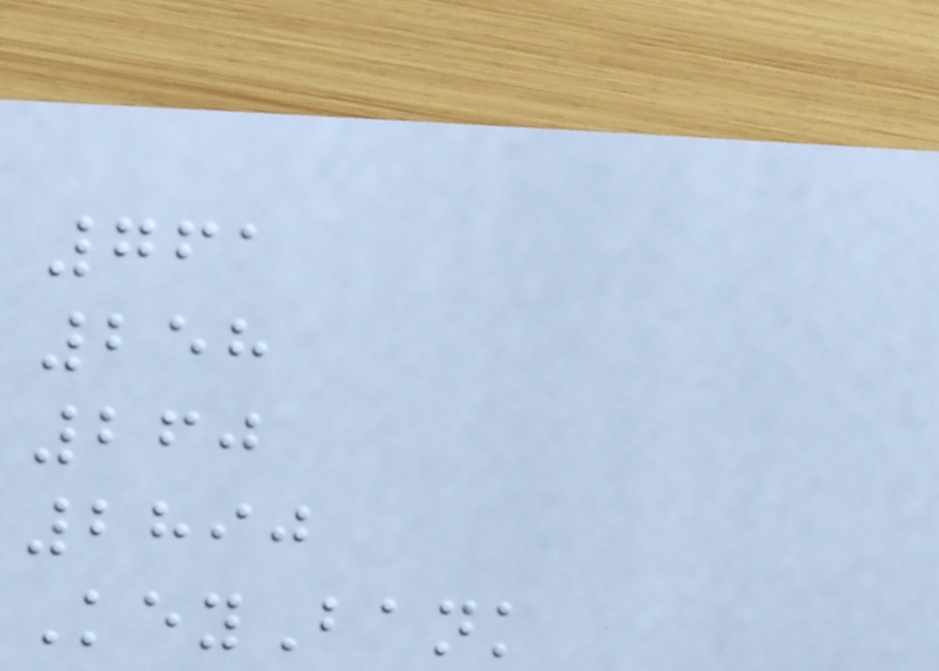761
258
260
2890
KeyBank
